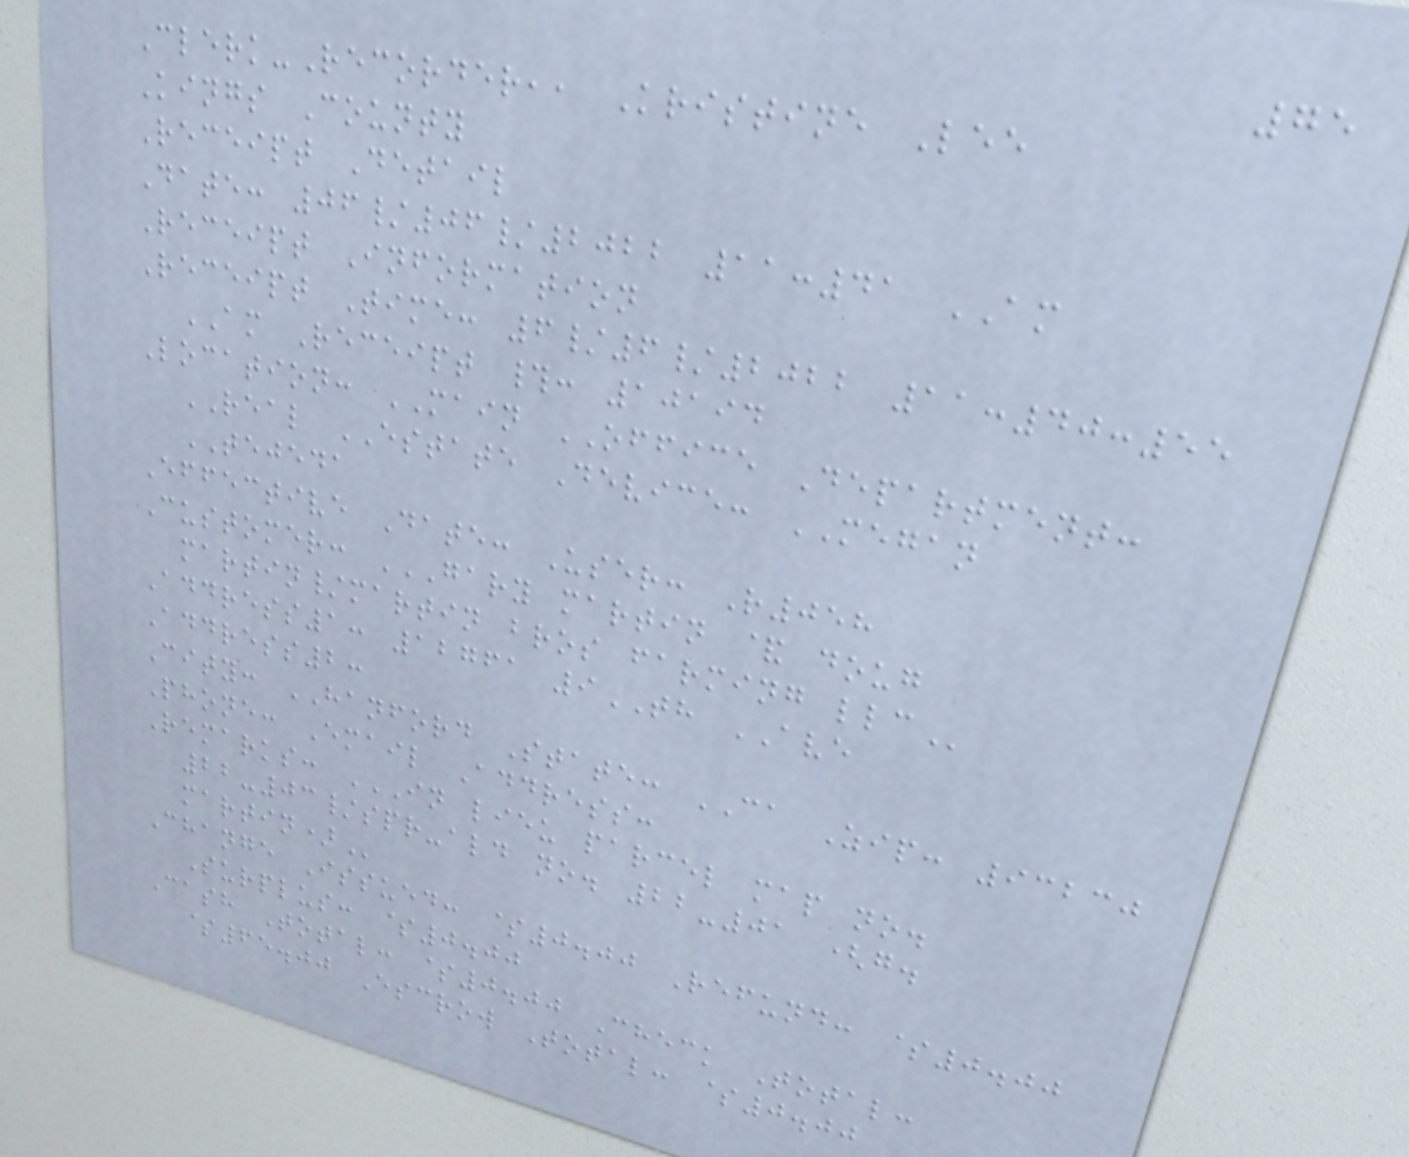75
Clerk-Recorder,, Kristine Lee
Kings County
Receipt Detail
Date: 06/06/2022 11:41 AM
Receipt Information
Receipt Time: 6/6/2022 11:40:55
AM Receipt #: 10194
Location: MAIN OFFICE Department:
REAL ESTATE Device: MEGAN
TEJEDA
Effective Date: User: R058
Customer: GARY MARTIN & DOUG
MARTIN/MARTIN BROS FARMING LLC
Address1: 12761 9TH AVE
Address2:
City: HANFORD State: CA Zip: 93230
Phone: Email Address:
Remarks: IN LIEU PARCEL MAP NO.
22-03/SPR-ALD NO. 22-01 (G.
MARTIN)
Change Issued: $0.00 Refund: $0.00
Surplus: $0.00
Cash Total: $0.00 Check Total:
$65.00 Escrow Total: $0.00
